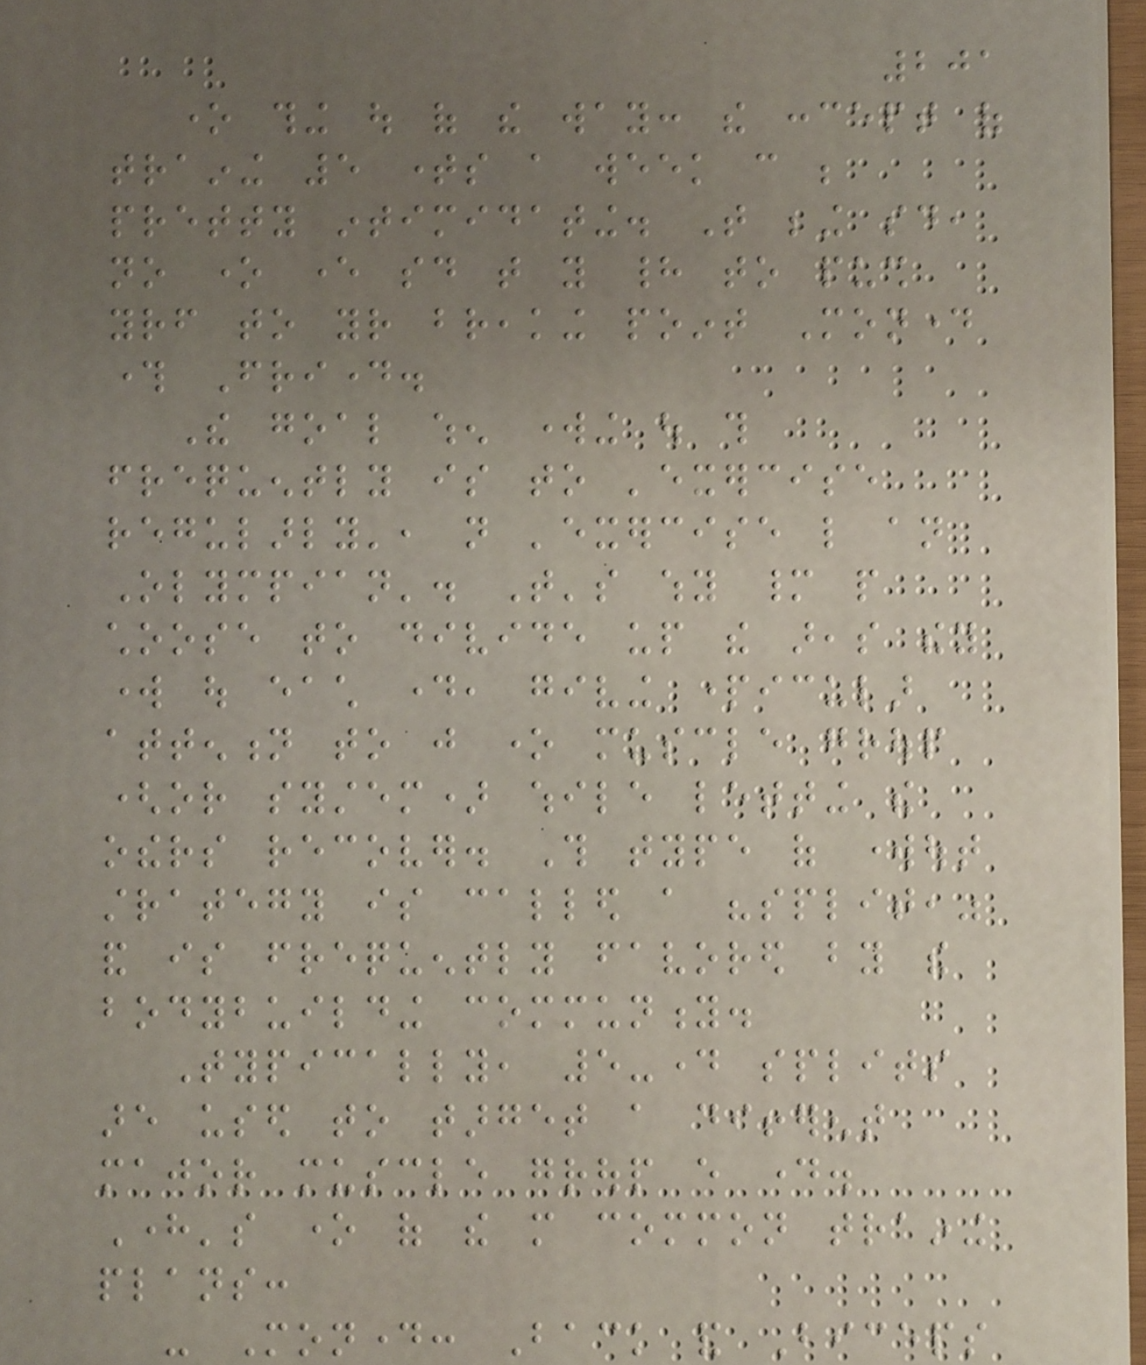201
one thing out of the way: the concept of
training 5 times a week can be
pretty intimidating. That being said,
no one ever said that you had to push
yourself to your breaking point Monday
through Friday.
The goal when working out this
frequently is to 'exercise
regularly', not 'exercise like an
Olympian'. That's why many people
choose to divide up the areas they
work out each day, giving particular
attention to just one muscle group
(or system) while letting the
others recover. This type of workout
strategy is called a "split,"
and is frequently favored by the
bodybuilding community.
Typically, 5-day splits
are used to target a different
major muscle group every day.
Here's one of the more common training
plans:
- Monday: Back and Biceps
